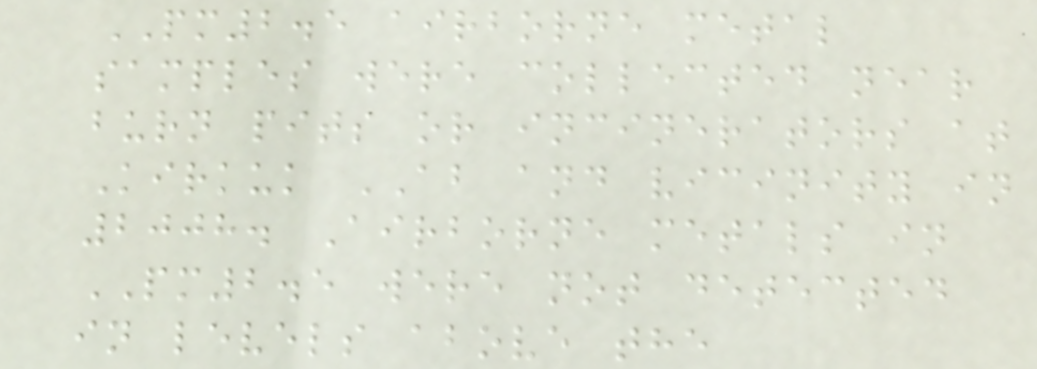PM2.5 airborne metal
samples were collected near
burn pits or incinerators at
Kirkuk AB and vicinity in
2008. Airborne metals in
PM2.5 were not detected
in levels above the
